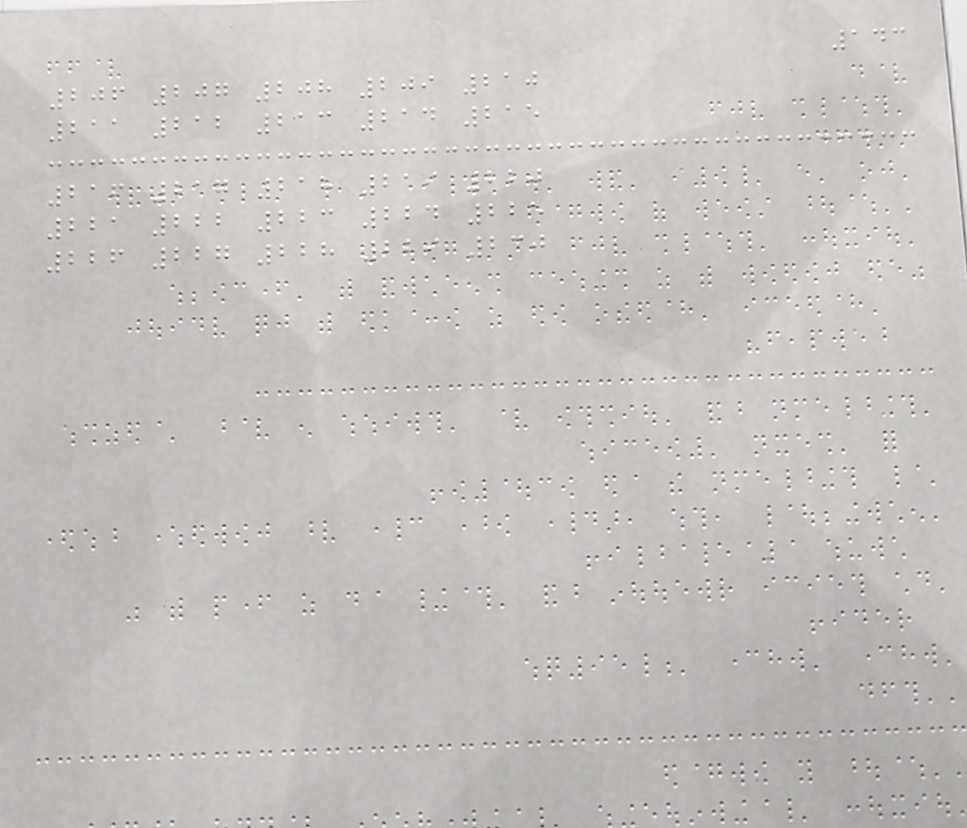143
206 207 208 209 210
211 212 213 214 215
216 217 218 219 220
221 222 223 224 225
226 227 228 229 230
